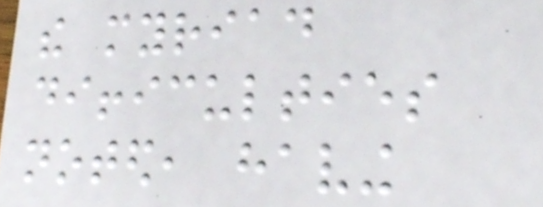the myriad
difficulties
noted, having
